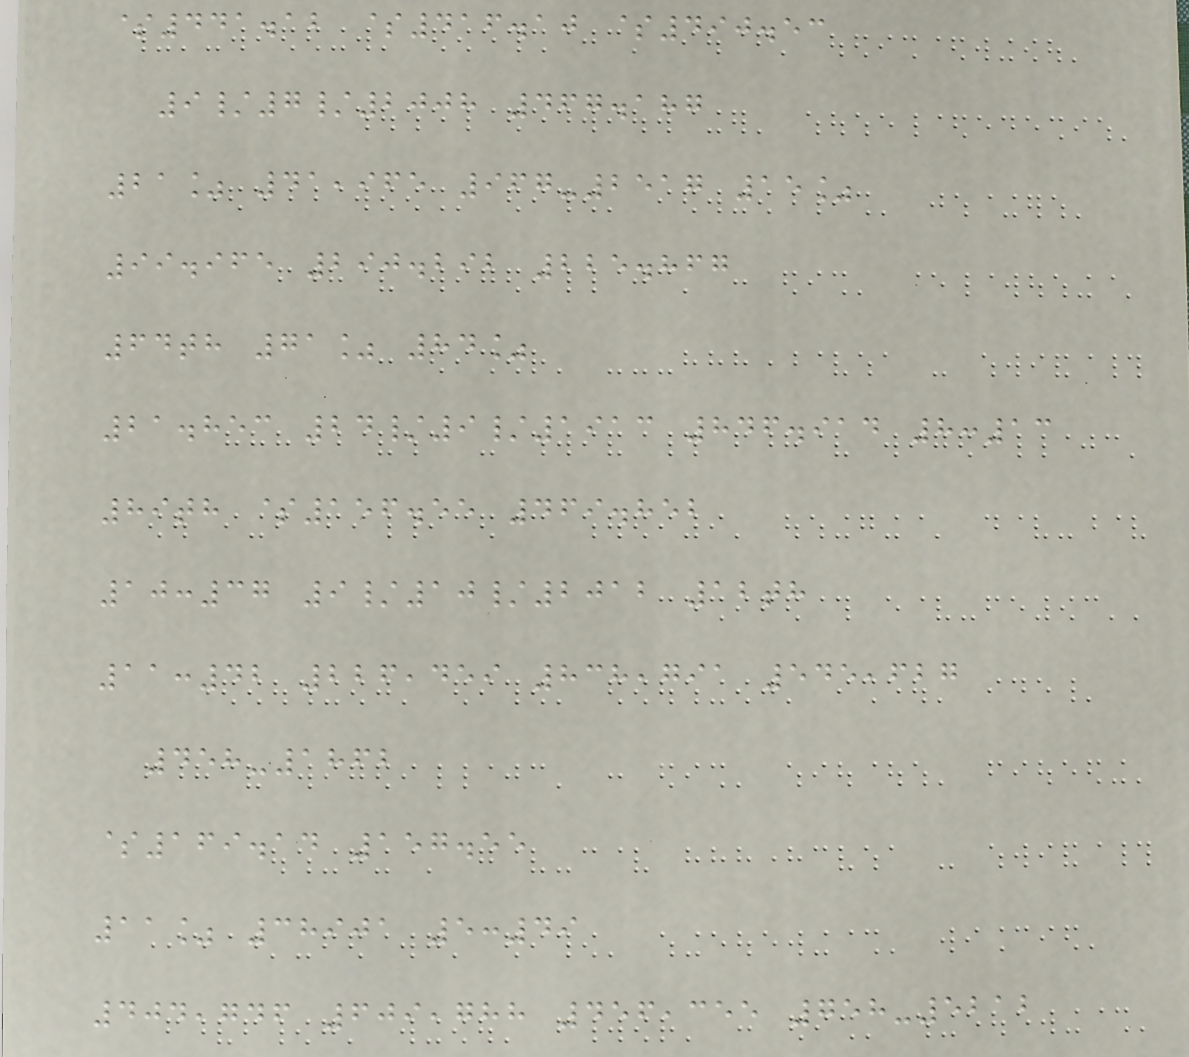$441.12 $416.10 $490.53
9/7/2008 467.187
21% 41,965 967-2517 15%
99.965 290.292 225.867
64th 71% 84%
21.853 24/9/1913 846.914 8:13
89th $156.55 469.852
10:37 9/10/2012 12th
11:42 226,459 838,791 545,627
458-1862
$169.14 157.55
11% 38901 5:49
404,746 609,788 456,355 758-5212
